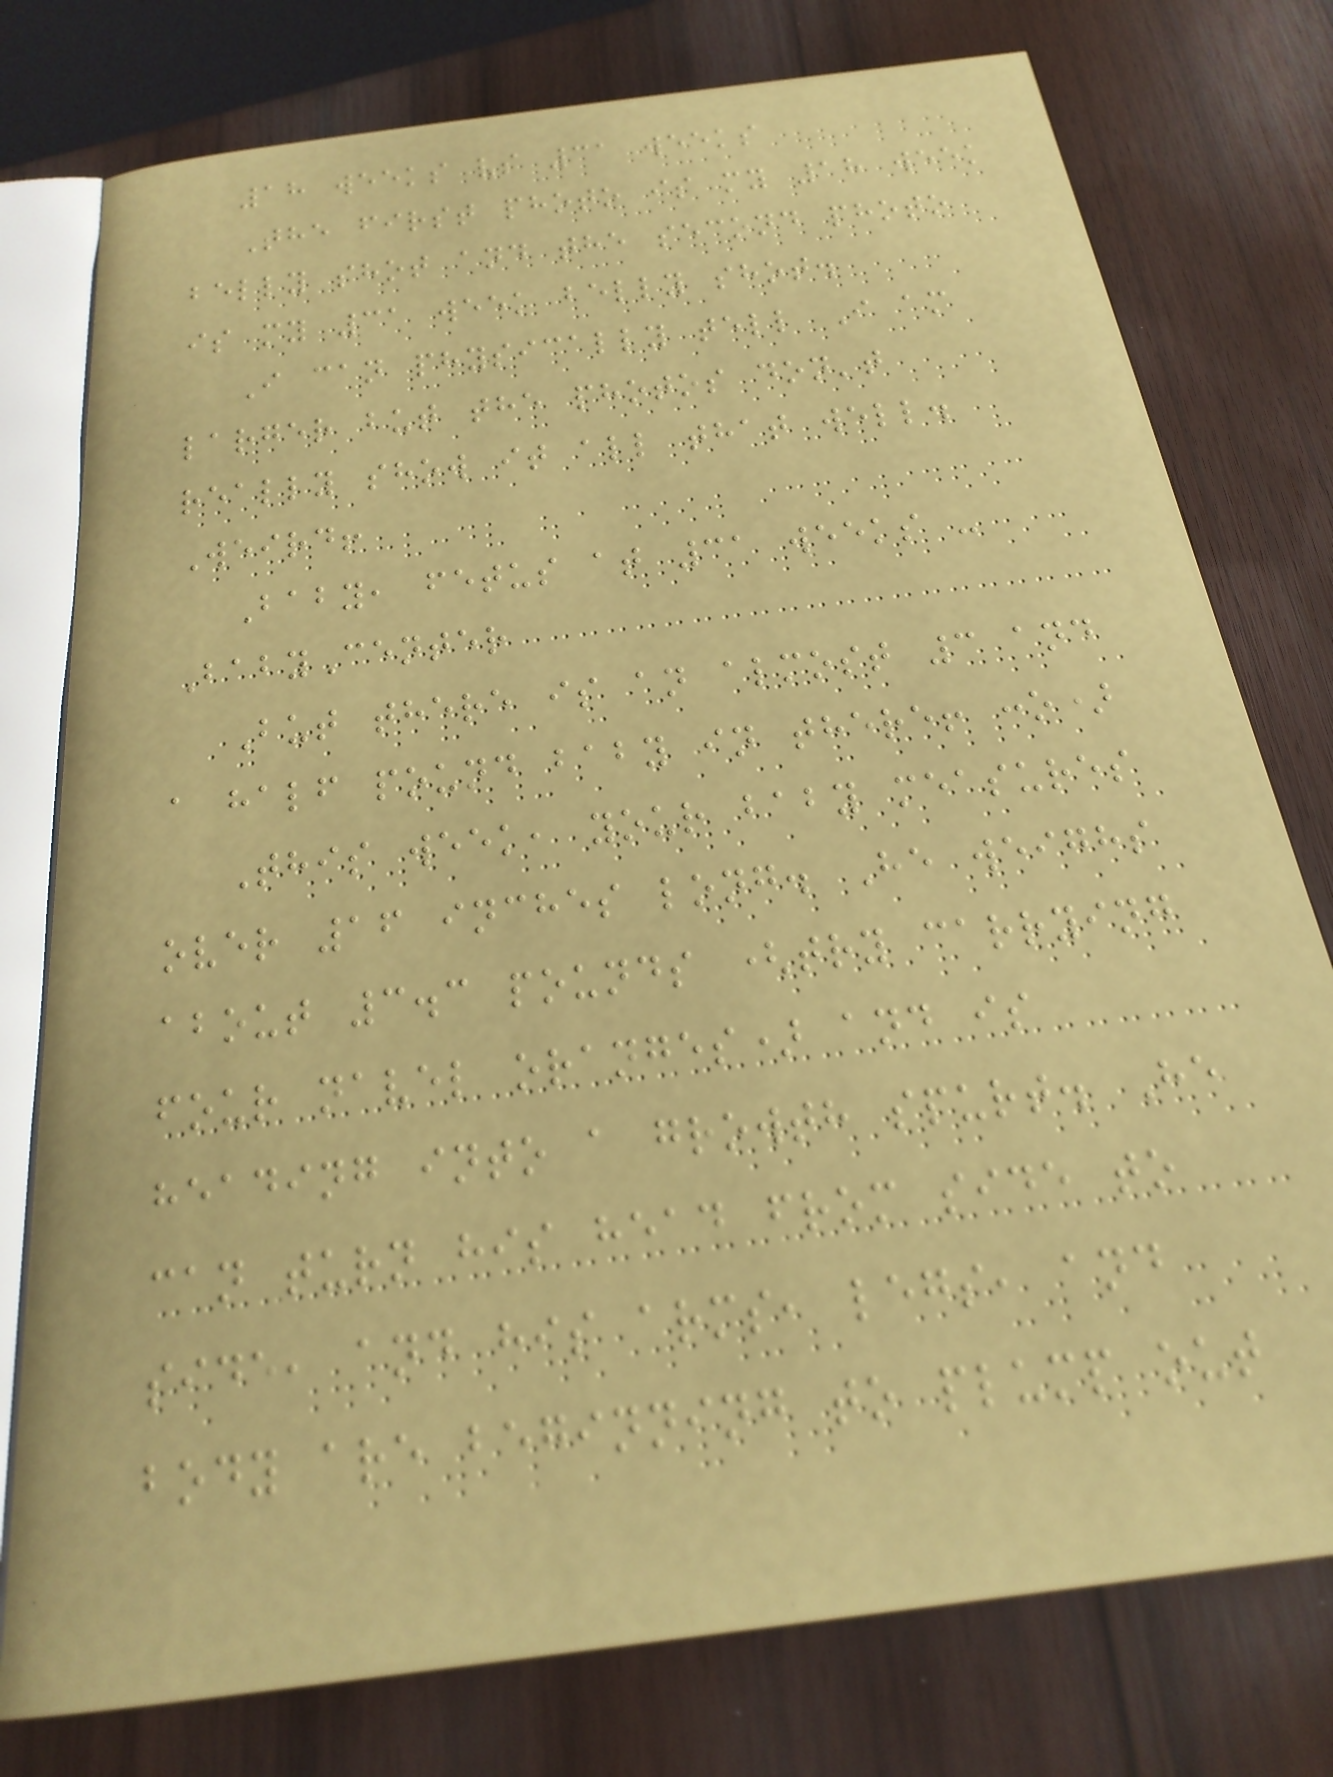18 weeks vs 31 weeks
The first photo is my 18 week
belly shot and the second photo
is my 31 week belly shot.
I can physically tell I am
larger but the photos don't
really show it all that well.
Weird!
Baby, fetus at 31 weeks -
BabyCenter
But there is an almost 3 and
a half pound baby in there! :o)
This week, your baby measures
over 16 inches long. He weighs
about 3.3 pounds (try carrying
four navel oranges) and is
heading into a growth spurt. He
can turn his head from side to
side, and his arms, legs, and
body are beginning to plump out
